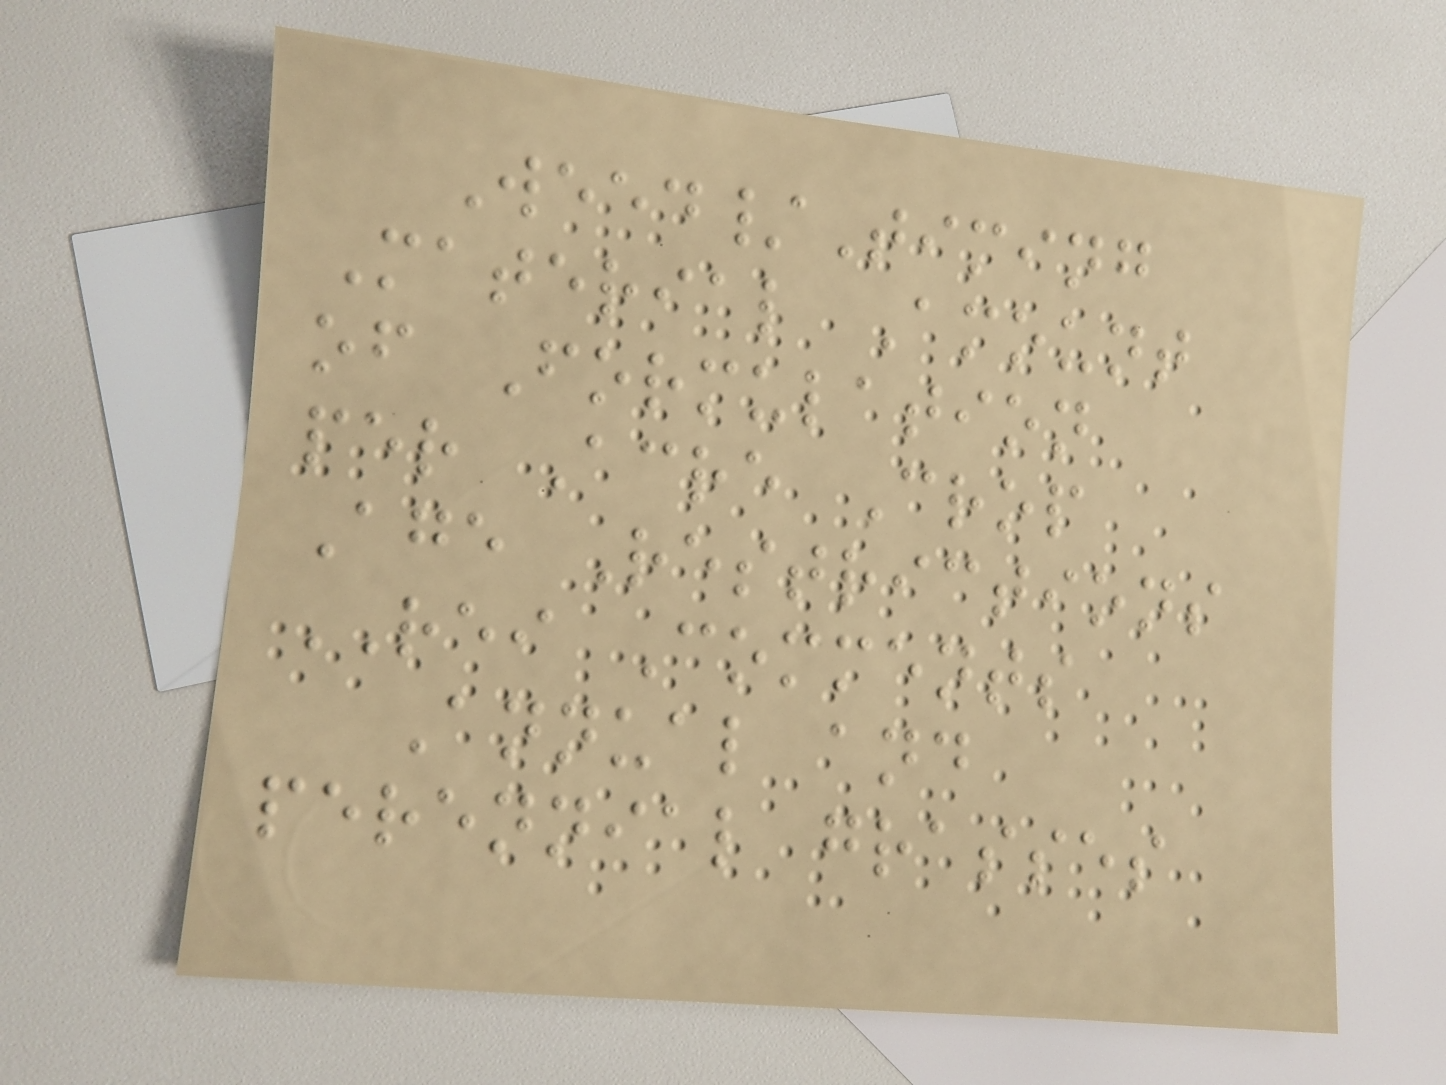Weed/Timing
Material Amount
of Formulation
per Acre Crop
Age Restrictions
REI Comments
Annual and
perennial grasses
